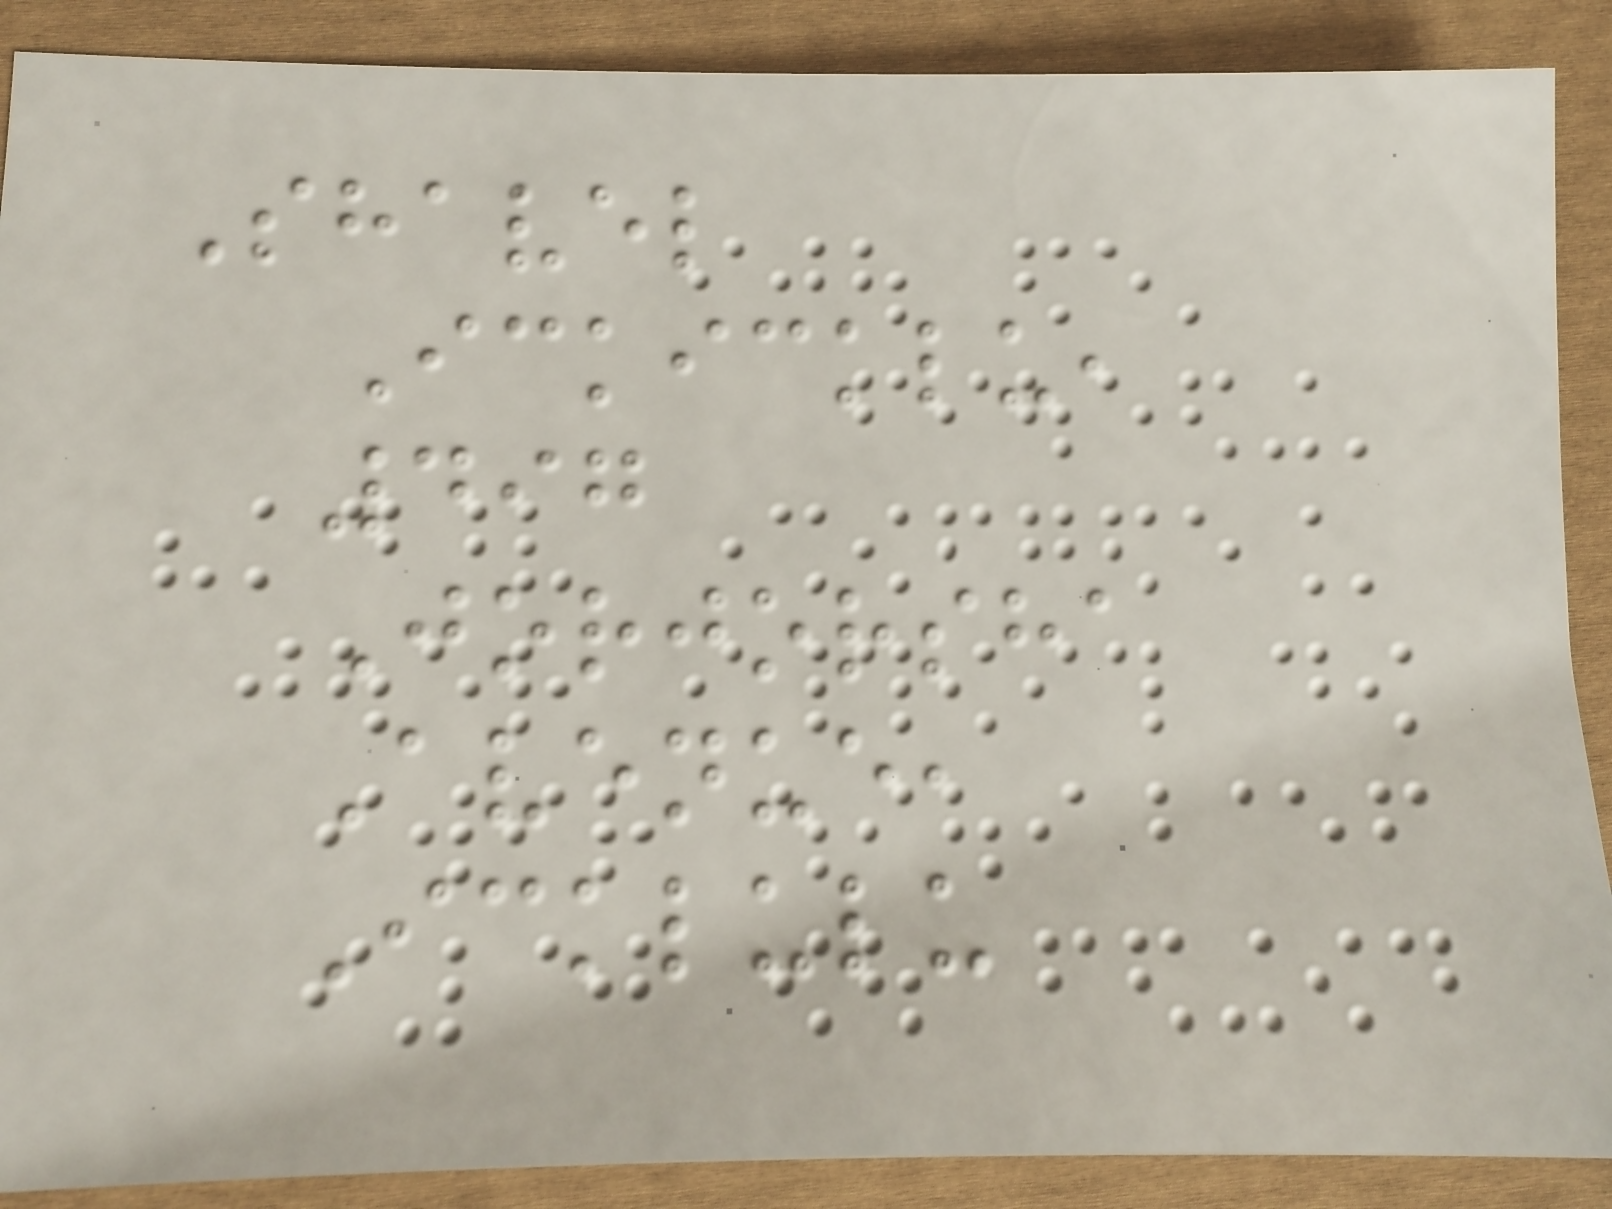Shavel
Ickicklu,
497
Jorjorsha
Avenue,
Icklulu
